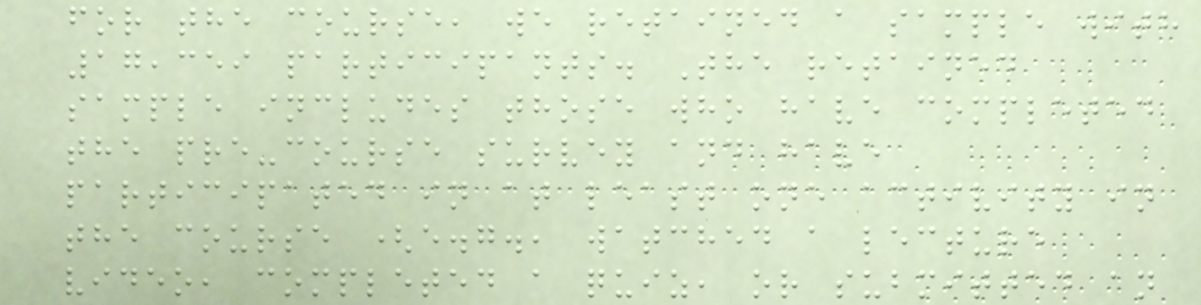for the course, we retained a sample with
17,359 participants. The retained
sample includes those who have completed
the pre-course survey and have
participated in at least one activity in
the course (e.g., watched a lecture
video, completed a quiz, or submitted an
